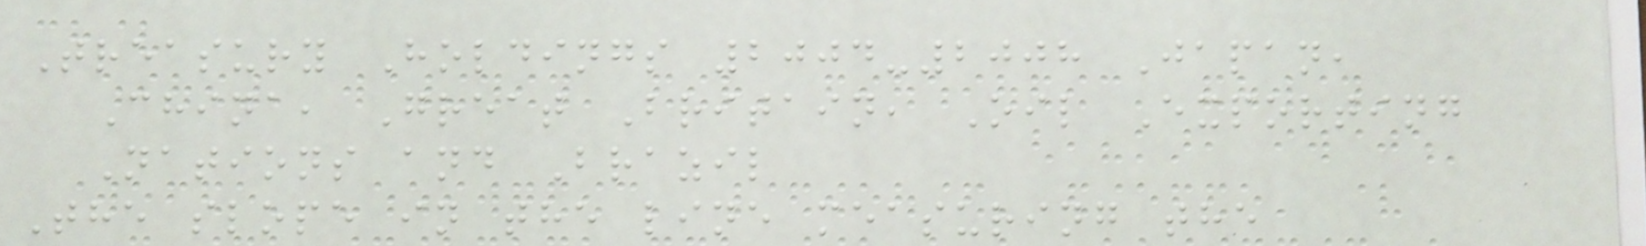Treasury Holdings 2004-2008 Japan,
China, Great Britain, Oil Exporting
Nations and Brazil
The slope in the line measuring the
